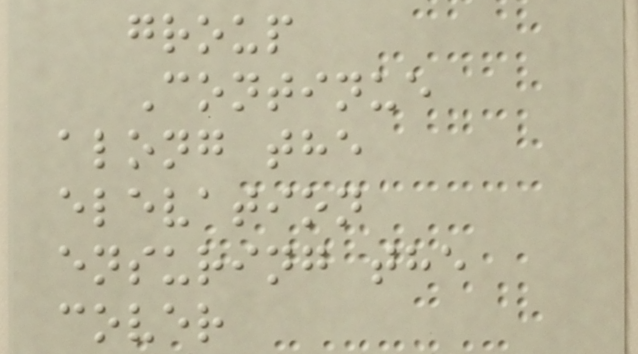group
Continue
along the
elevation
ensuring the
cover
